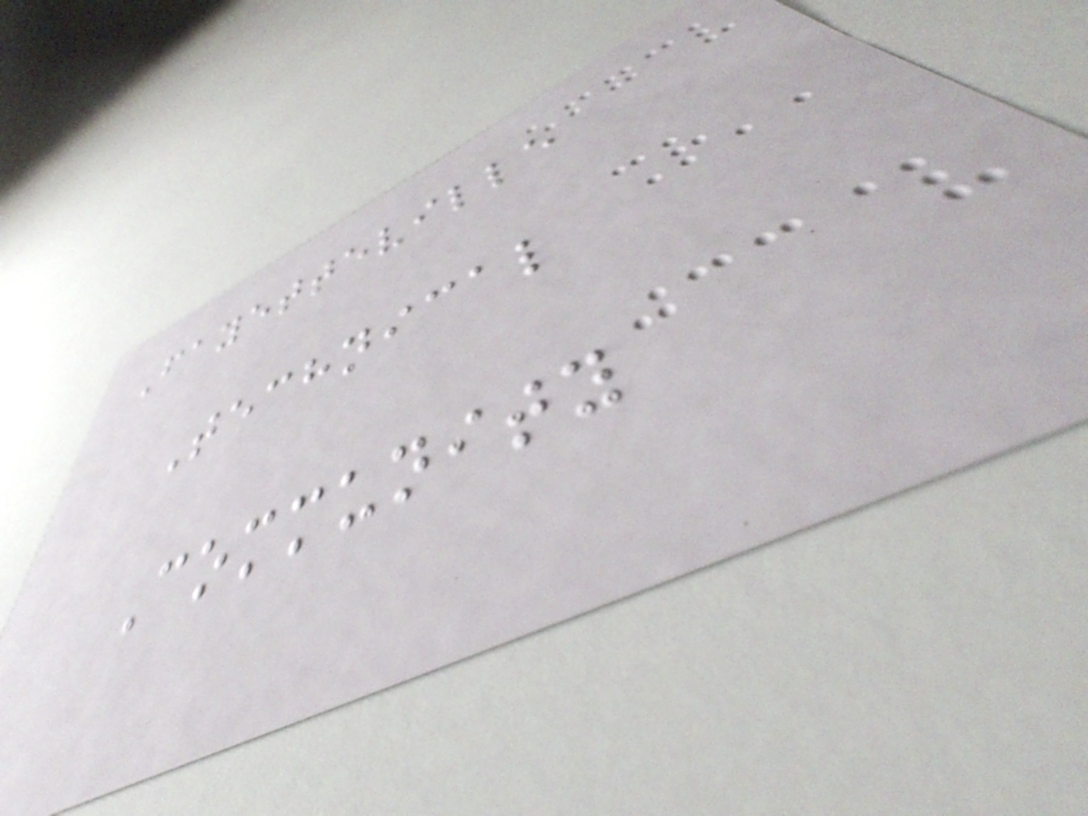Fayetteville
Technical
Community
